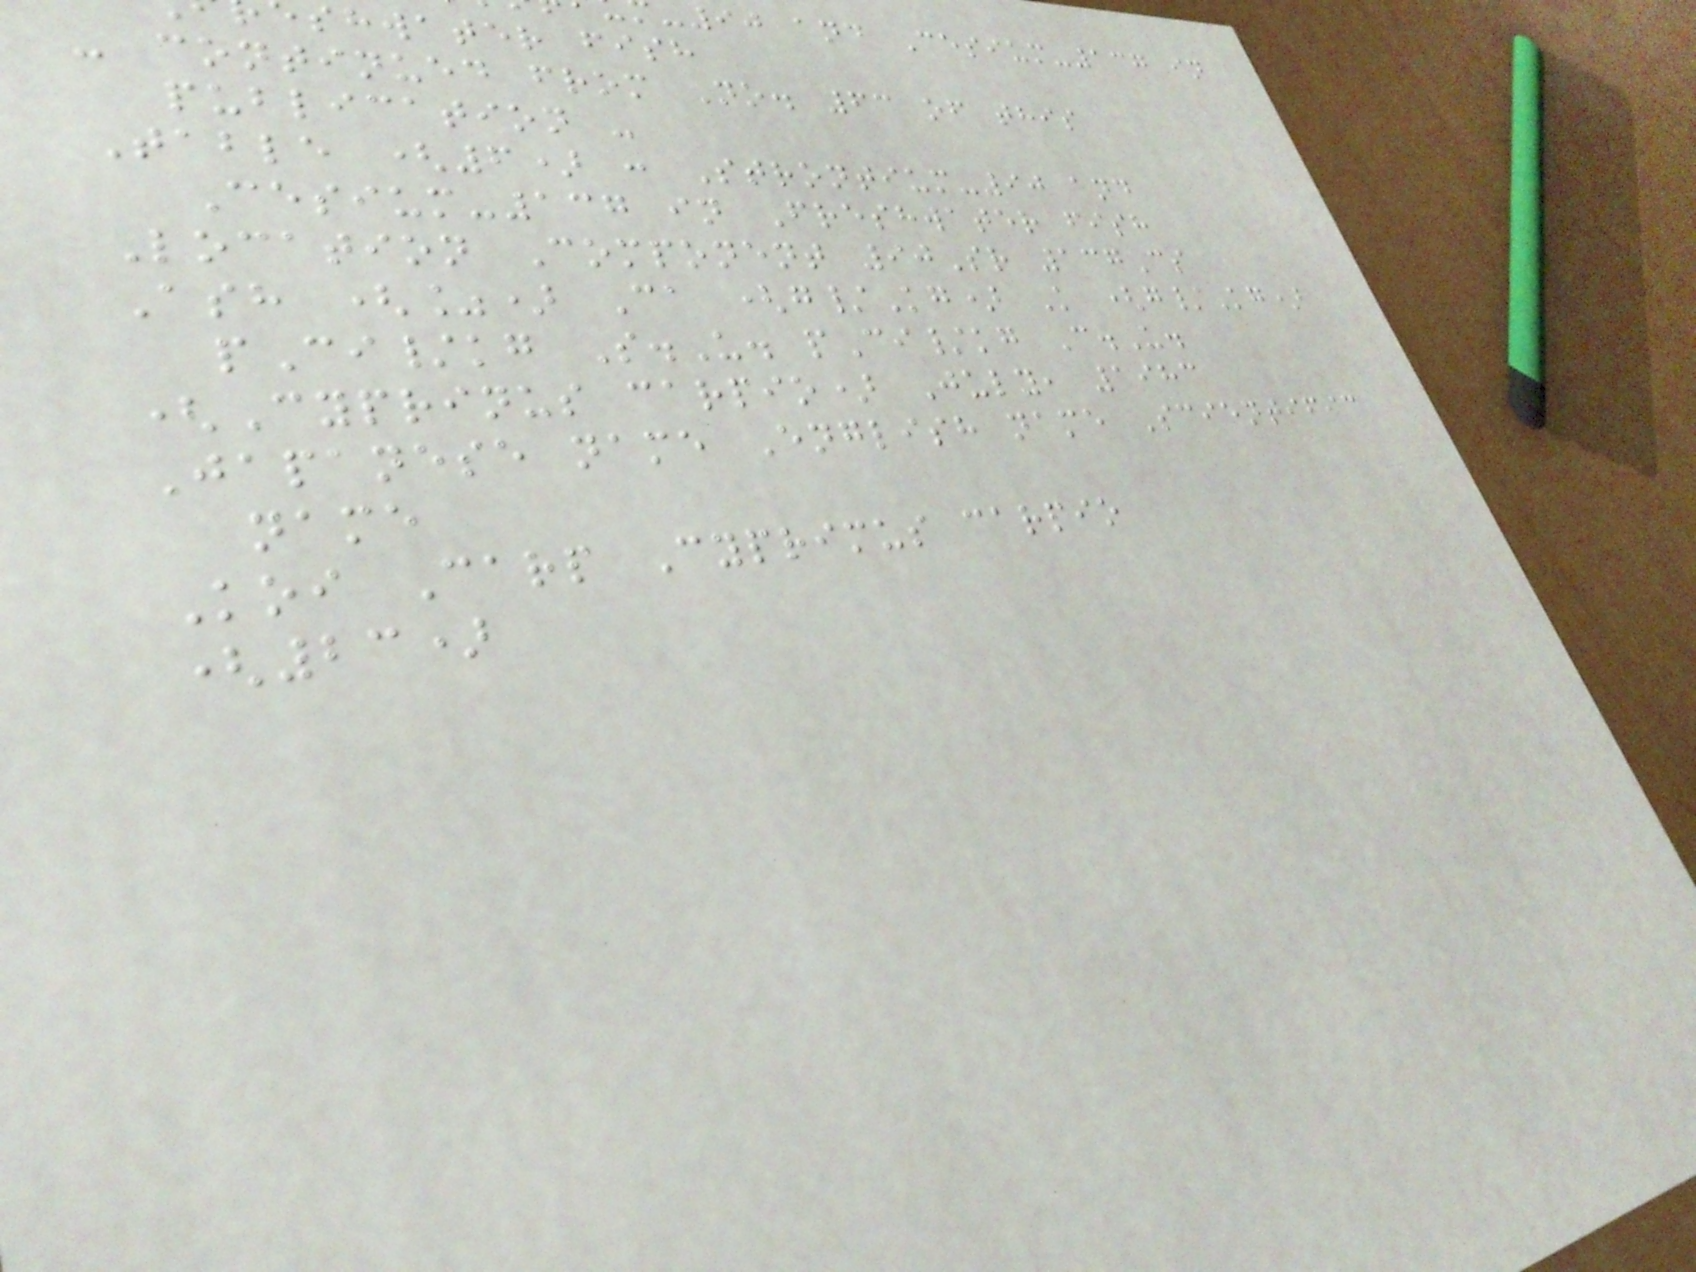-90 and Cesium-137 in
shwater fish
- continued from No. 63 of this
publication -
Table (6) : Strontium-90 and
Cesium-137 in Freshwater fish
Location Component 90Sr 137Cs
Ash (%) Ca (g/Kg) K (g/Kg)
pCi/kg S.U. pCi/kg C.U.
(Cyprinus carpio) July, 1983
Japanese name English name Scientific
name
Koi Carp Cyprimus carpio
(23)
